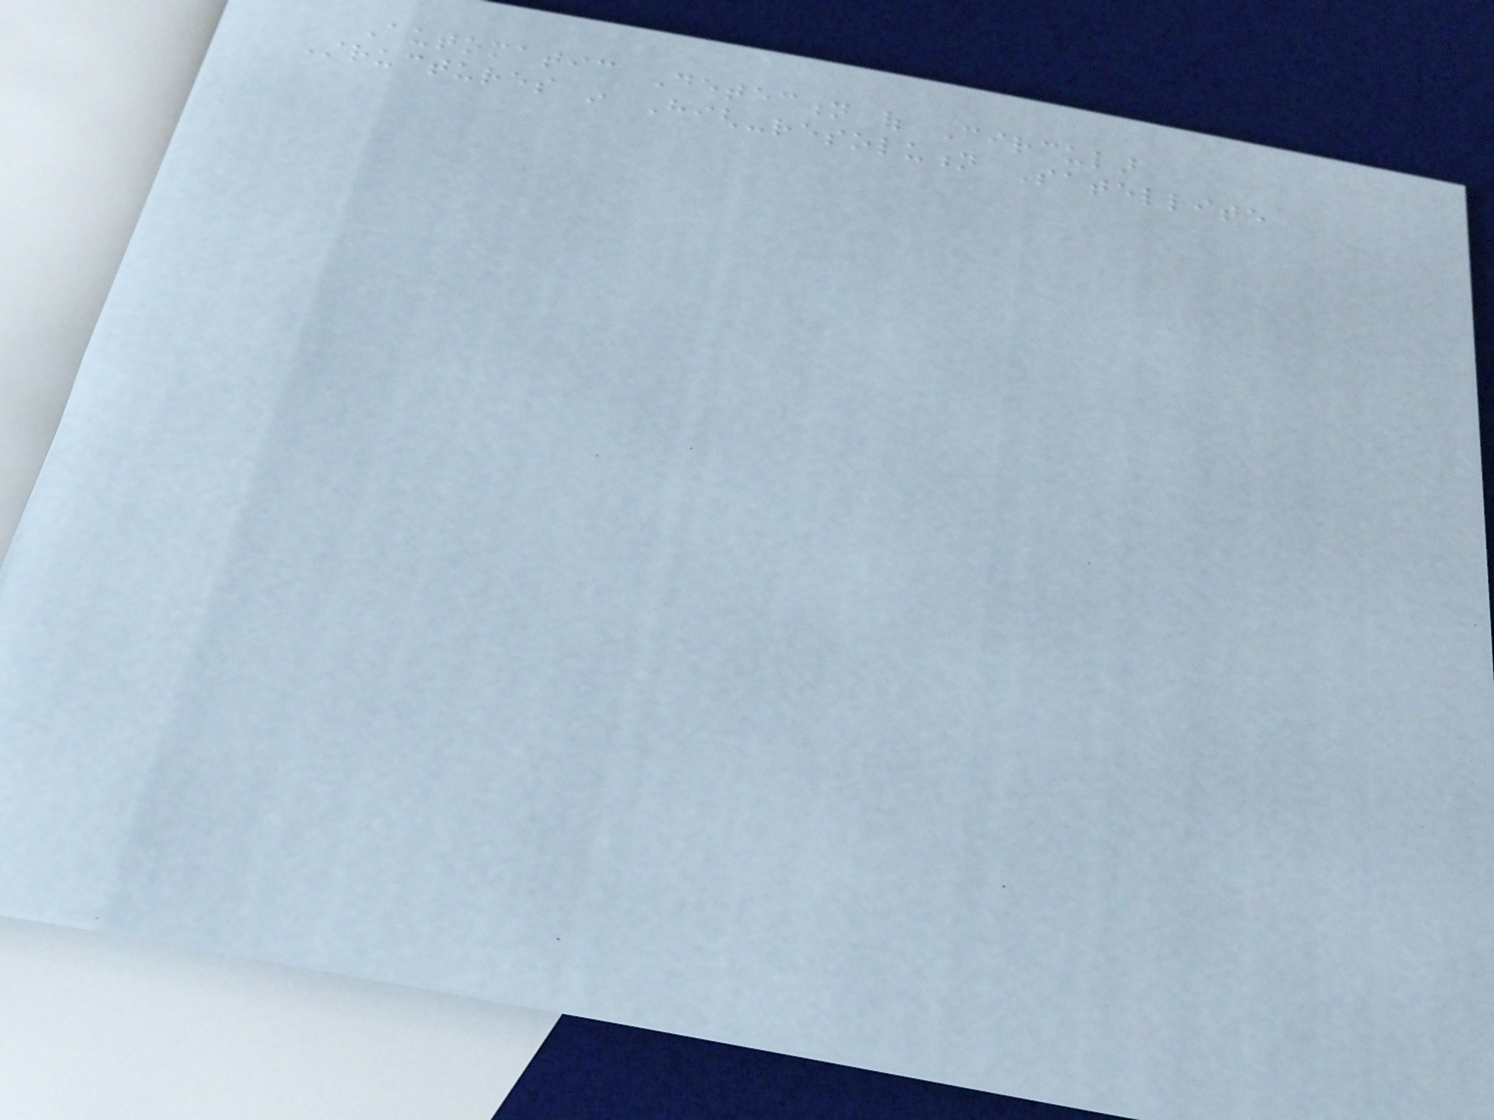Automatic Detection of Circular
Structures in High-resolution Satellite
